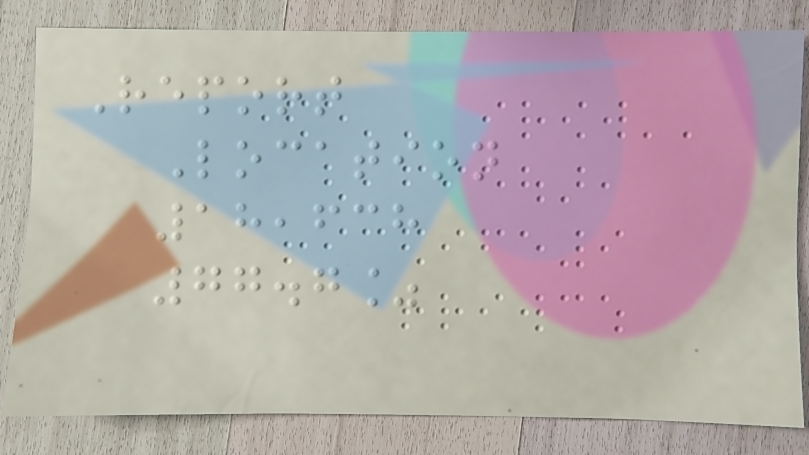Report
Location
18,638
77.7%
